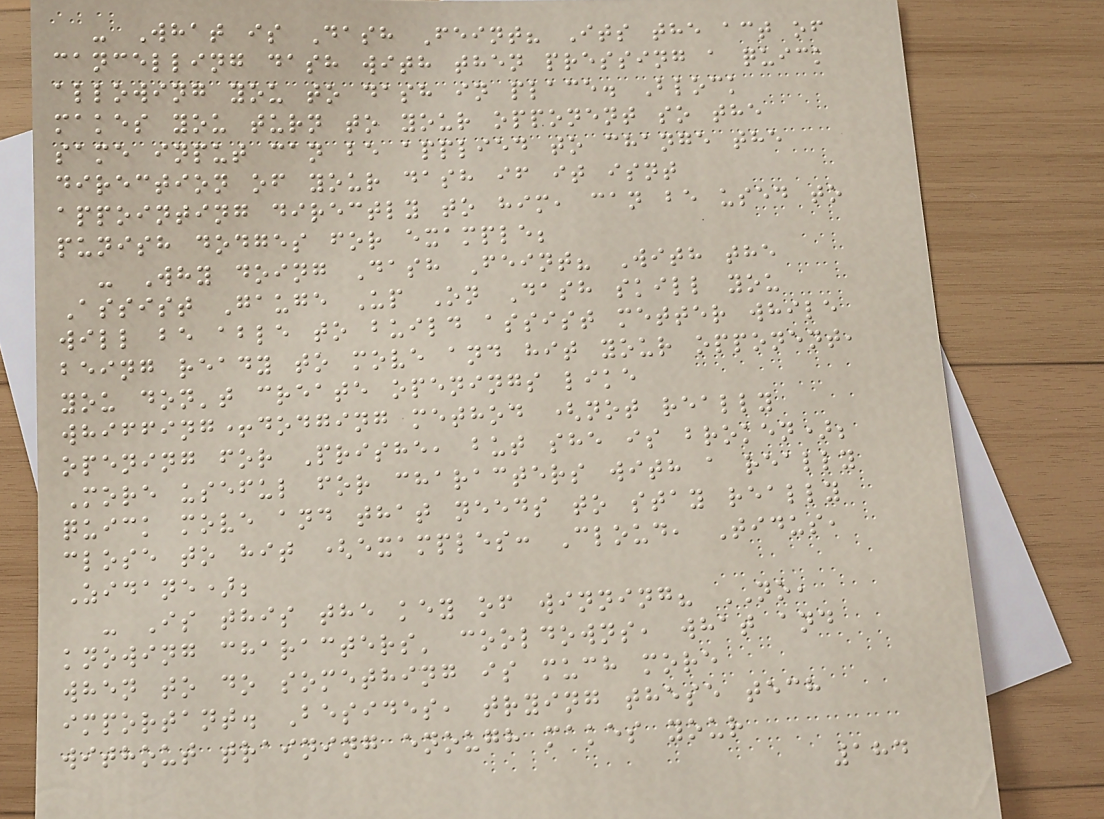- What is Dash Feint? Its the act of
cancelling dash with then pressing a quick
allowing you to dash in place. Block
makes you turn to your opponent so the
same input can be applied to change the
direction of your dash if it isnt
appointing directly to him, can be used to
punish dodges for example;
- Why doing Dash Feint? With the
Assist Gauge Up On Dash skill you
will be able to build assist metter while
being ready to move and hit your opponent,
you don't create openings like
whiffing+dodging method (not really
opening for Prishe, but she is broken);
More useful for characters with a really
quick move and that needs to stay really
close to hit (examples: Cloud, Tidus,
Zidane);
- Is this the key of winning? NO,
knowing characters' cooldowns, what and
when to do something is much more
important. Besides, trying these tech
without training enough makes your
184
